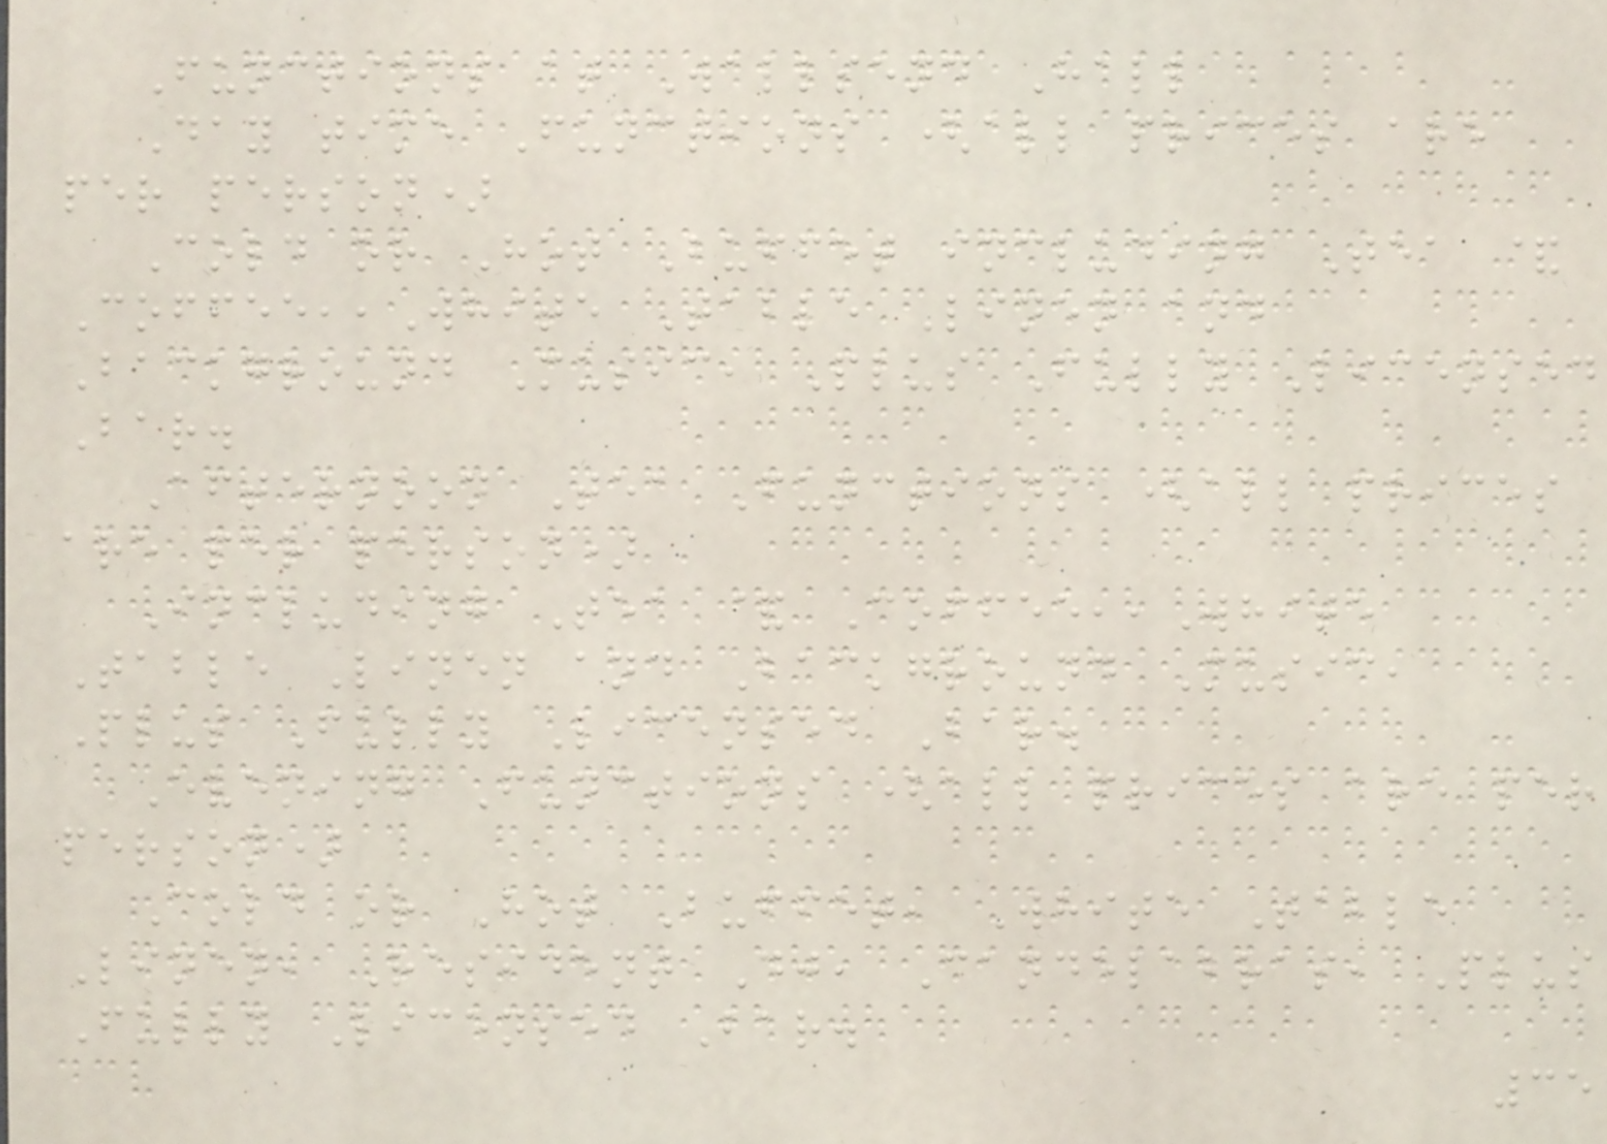Functions at Wallsend Hall
Day time Functions (all prices are
per person)
Cold or Hot Buffet including Tea &
Coffee,,White Table Linen and
Background Music, Plus Fully Licensed
Bar.
Afternoon Tea Functions (all prices
are per person)
Including Tea & Coffee,,White
Table Linen and Background Music,
Plus Fully Licensed Bar.
Evening Functions (all prices are per
person)
Cold or Hot Buffet, White Table
Linen, Resident Dj, Candelabras, Plus
Fully Licensed Bar.
35
